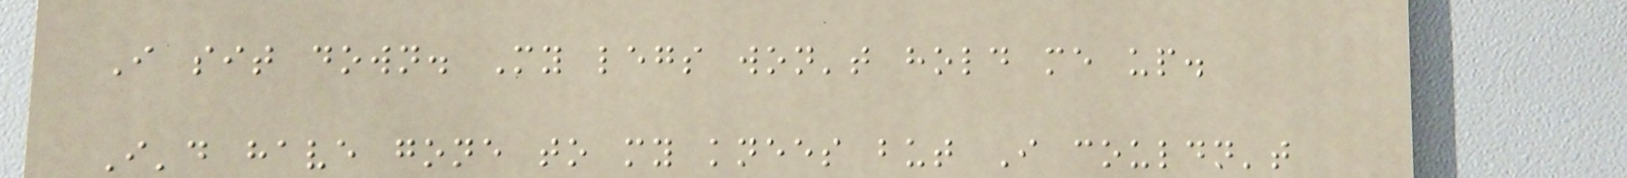I sit down. My legs won't hold me up.
I'd have gone to my knees but I couldn't
